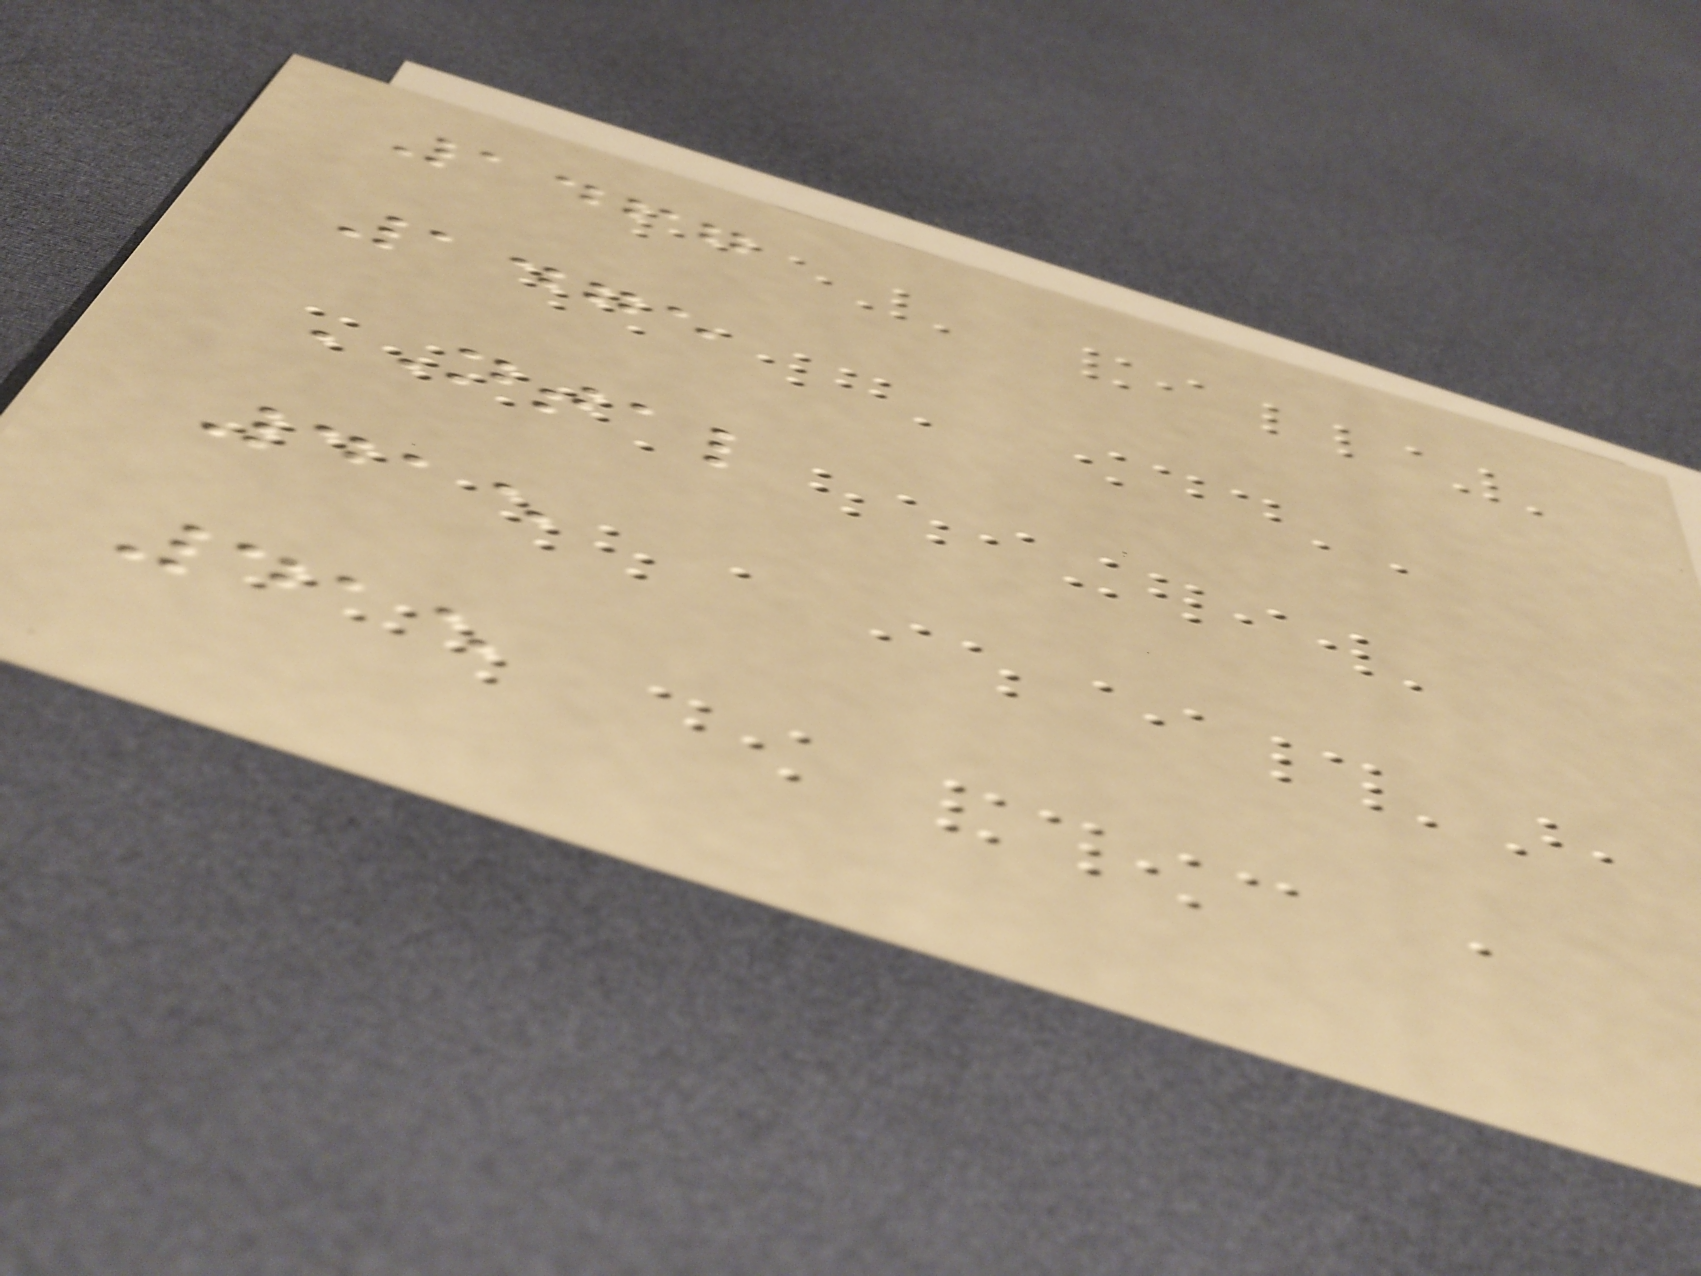1467
1475
NTAL
415
415
